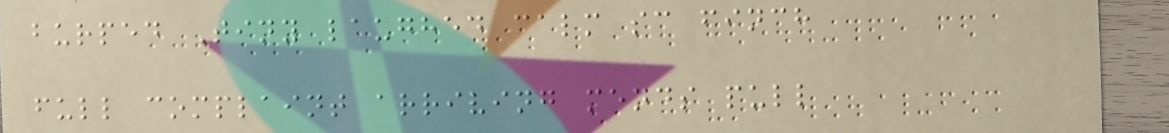burped Tiny laughed calm sc finch
full complaint arriving mends pull
